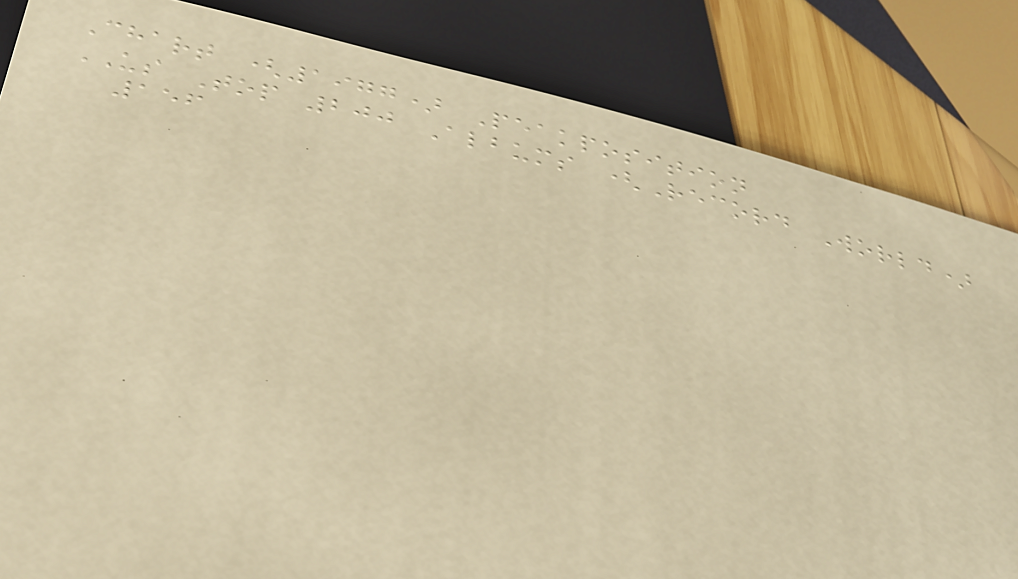Chart (1977) Peakposition
US Top 200 Albums (Record World)
156
